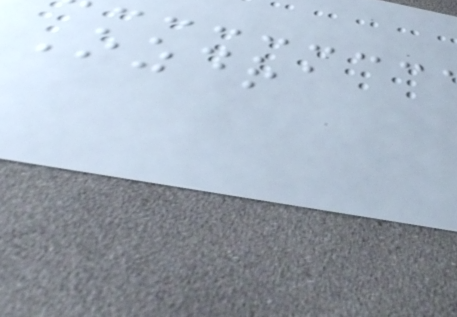Ozdra
